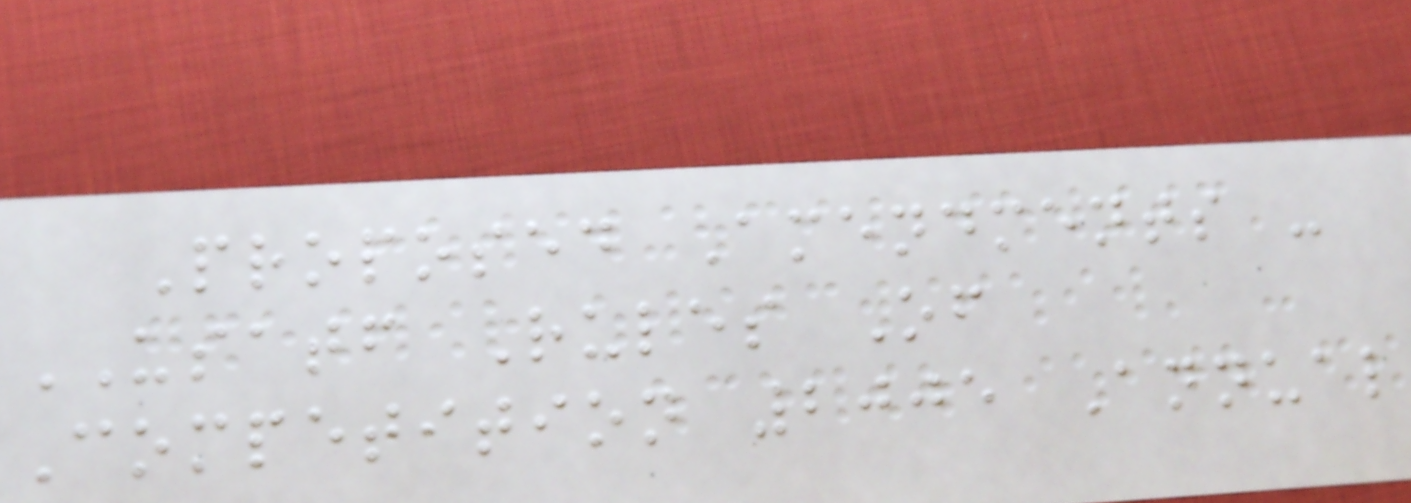Proposed Amendments -
USATF Rules Of
Competition 2005 Annual
